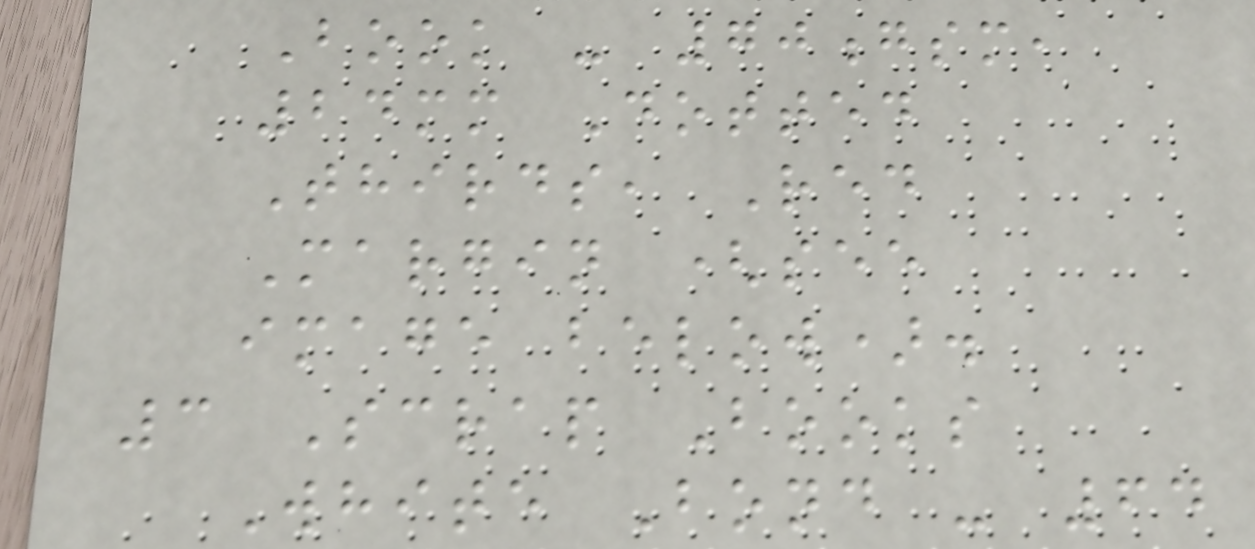Book - 70gsm,
24mm Dotted
Thirds, Red
Margin (see
image below).
3 Scrap Books
White Bond - 64
